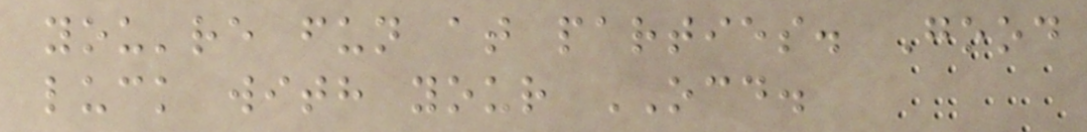you're fun at parties. Good
luck with your OCD.
